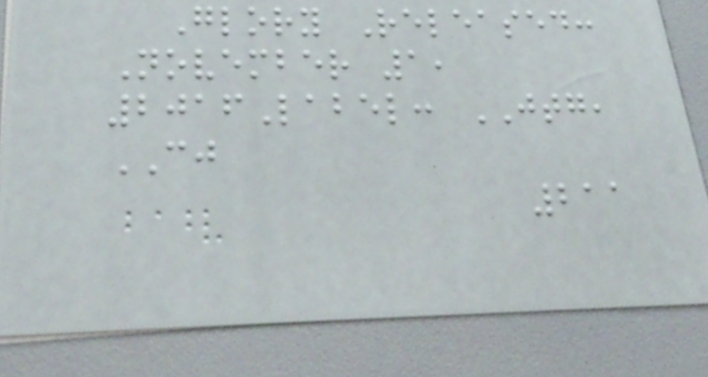Glory Released:
November 1,
2016Label: JTG,
CJ
211
